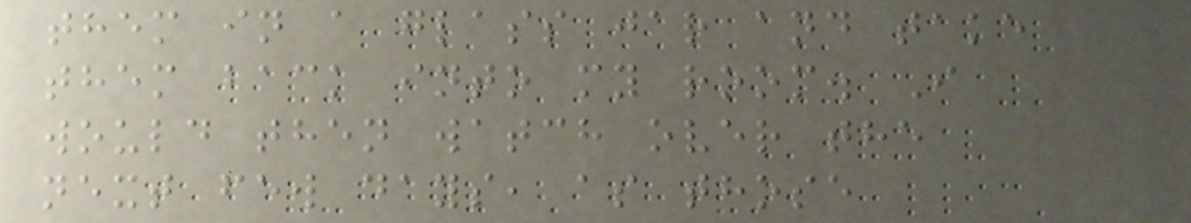them in a glass jar and take
them back into my room. I
would then watch over the
next few days, as those
